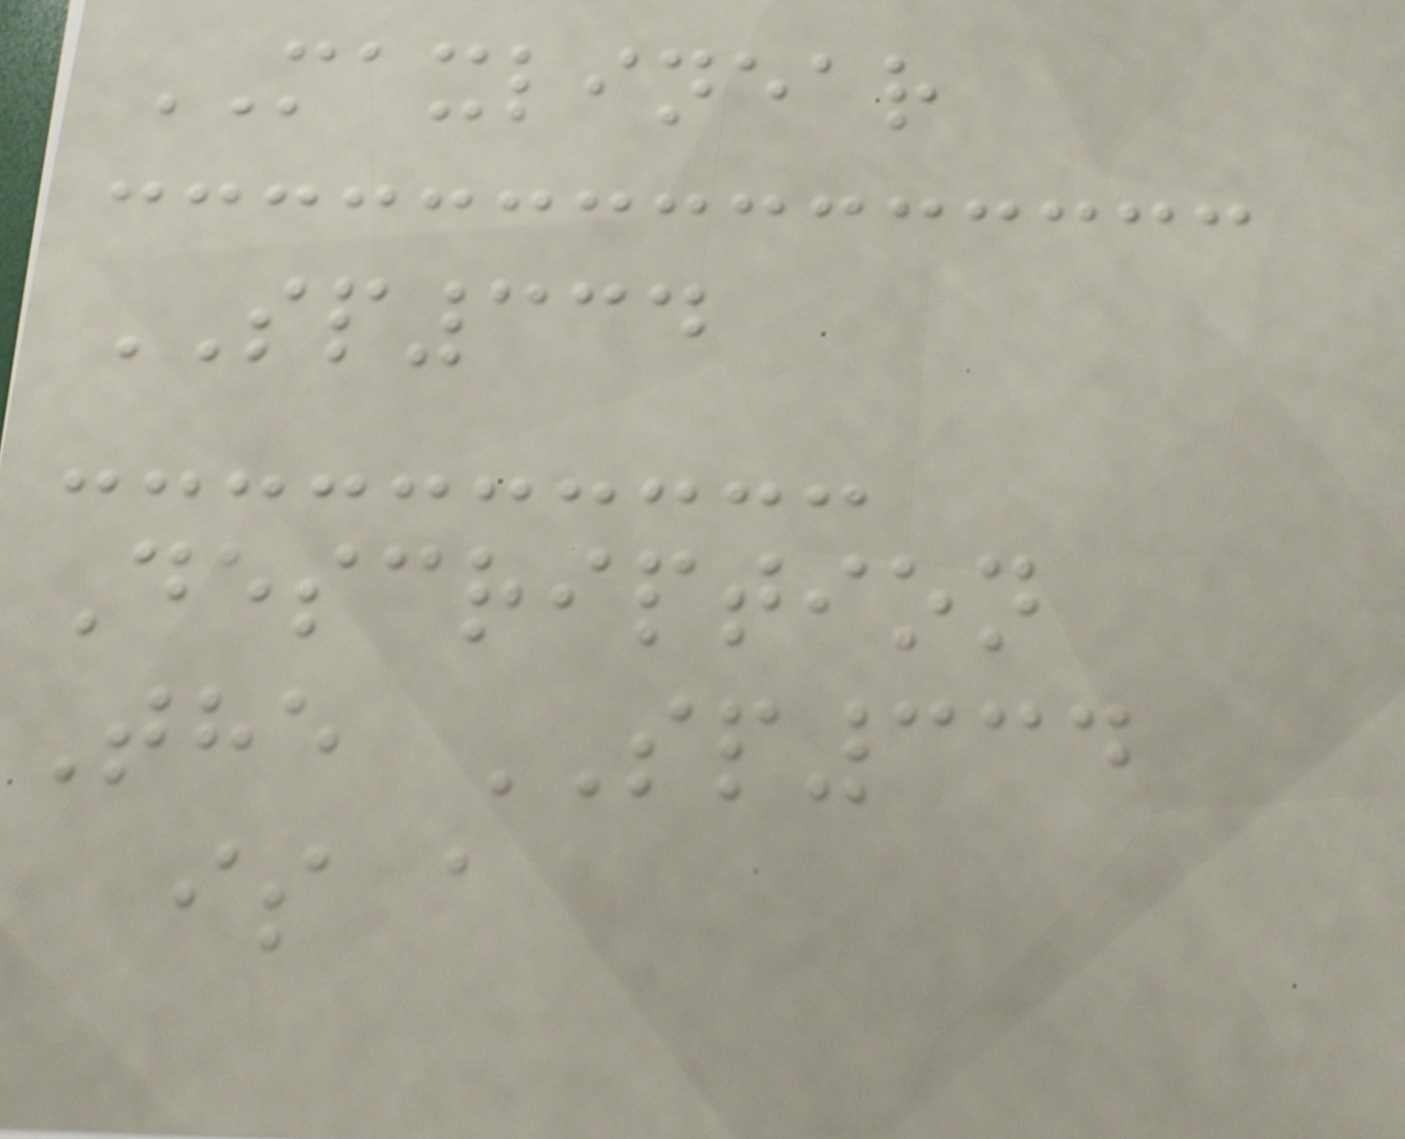MAXLINEAR
SP334
Description
The SP334
is a
